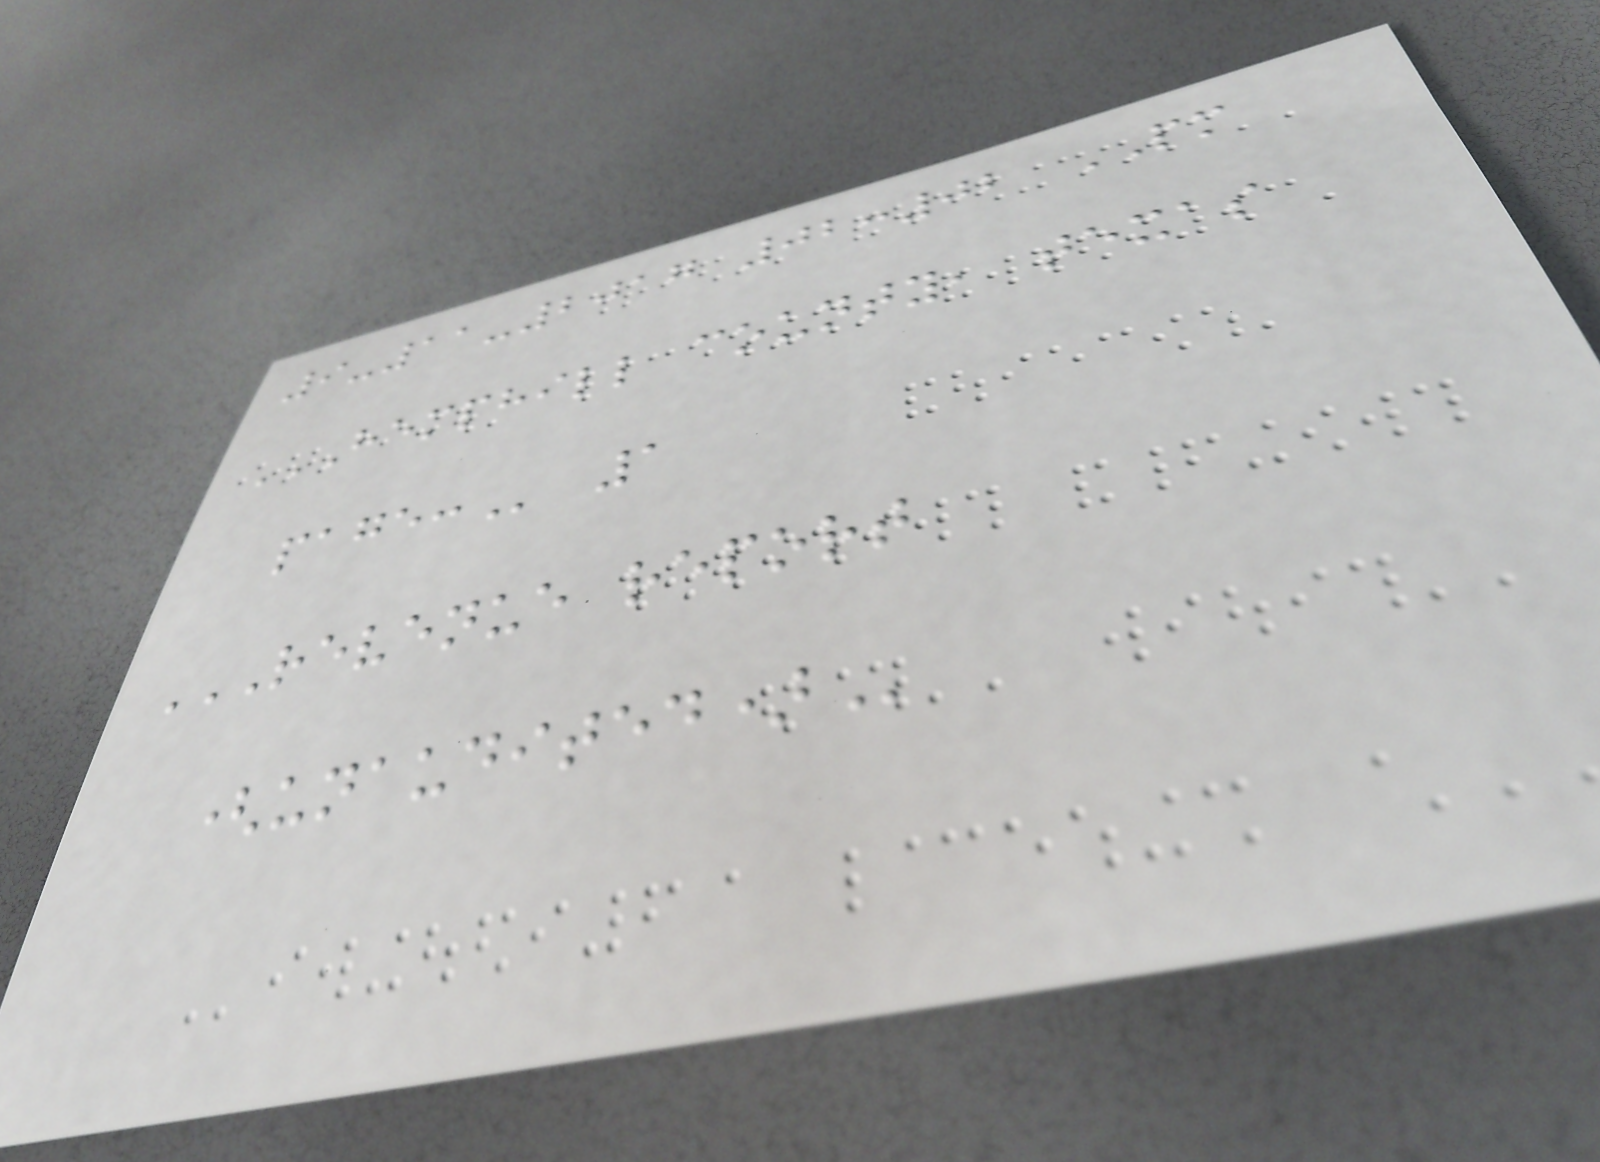9-11-2017 02:02 PM
HEMPHILL COUNTY, TEXAS
PAGE: 1
REVENUE REPORT
(UNAUDITED)
